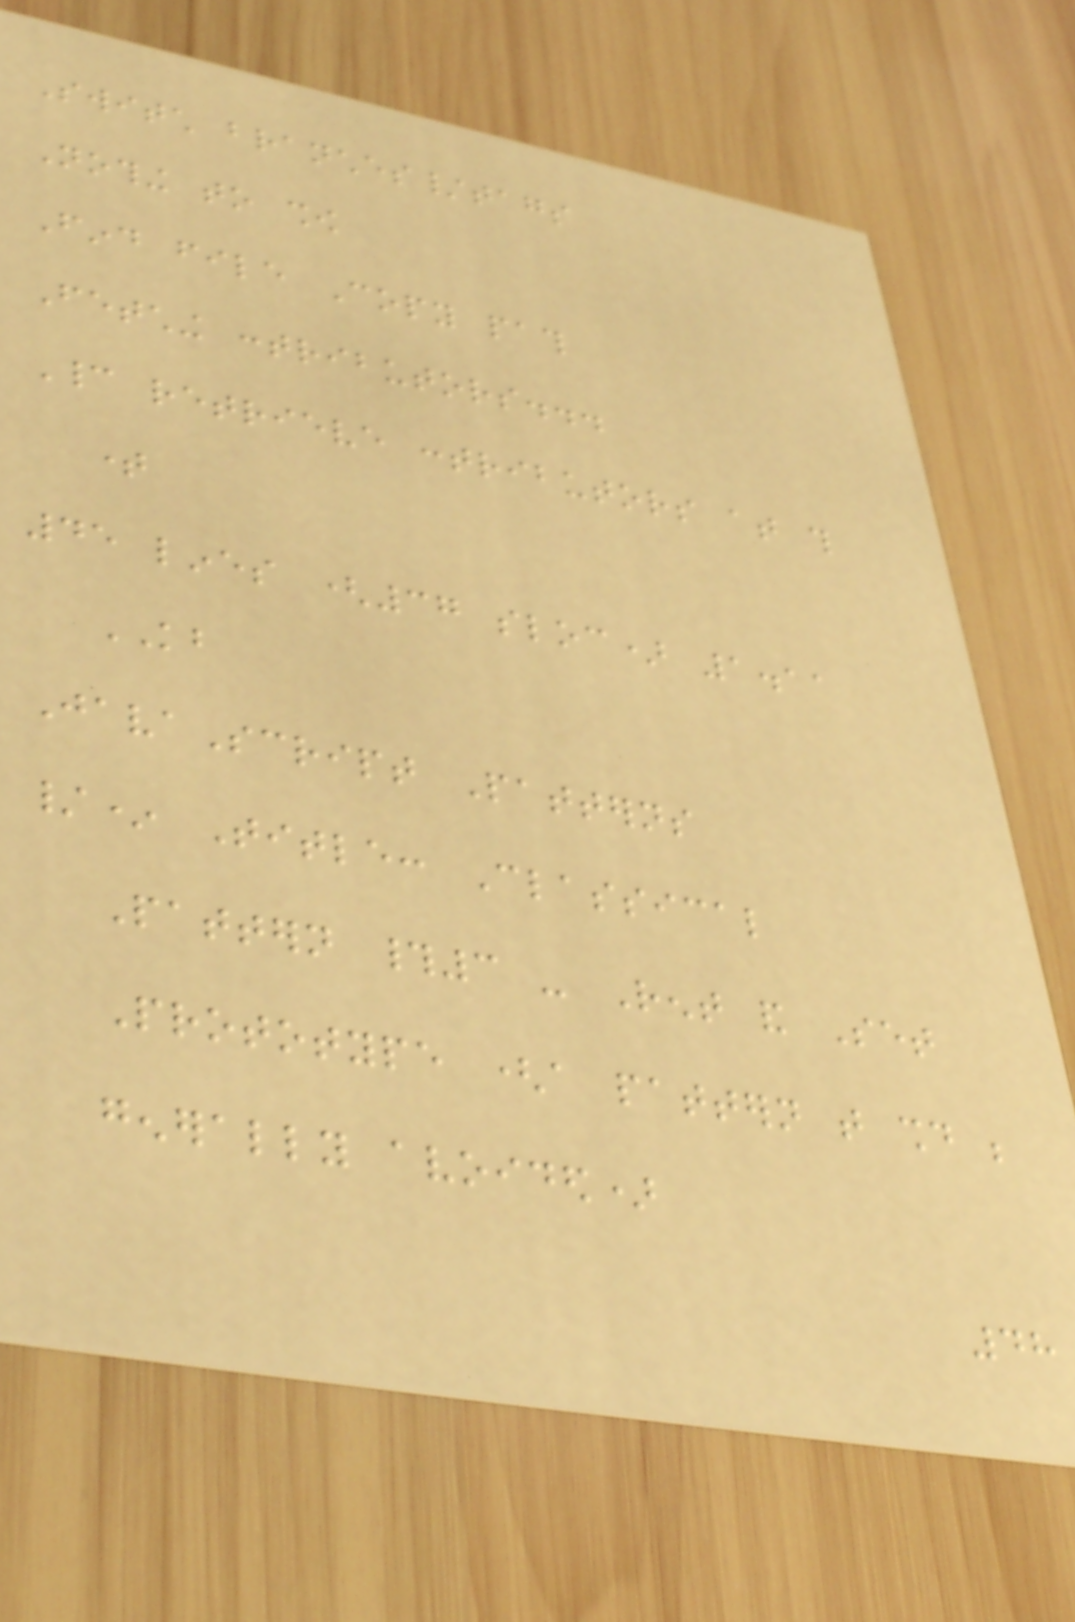Switch branches/tags
Nothing to show
Find file Copy path
Fetching contributors...
Cannot retrieve contributors at this
time
45 lines (37 sloc) 1.11
KB
JavaScript Patterns
/* Title: Classical
Pattern #3 - Rent and Set
Prototype (a pattern that should be
generally avoided)
48
